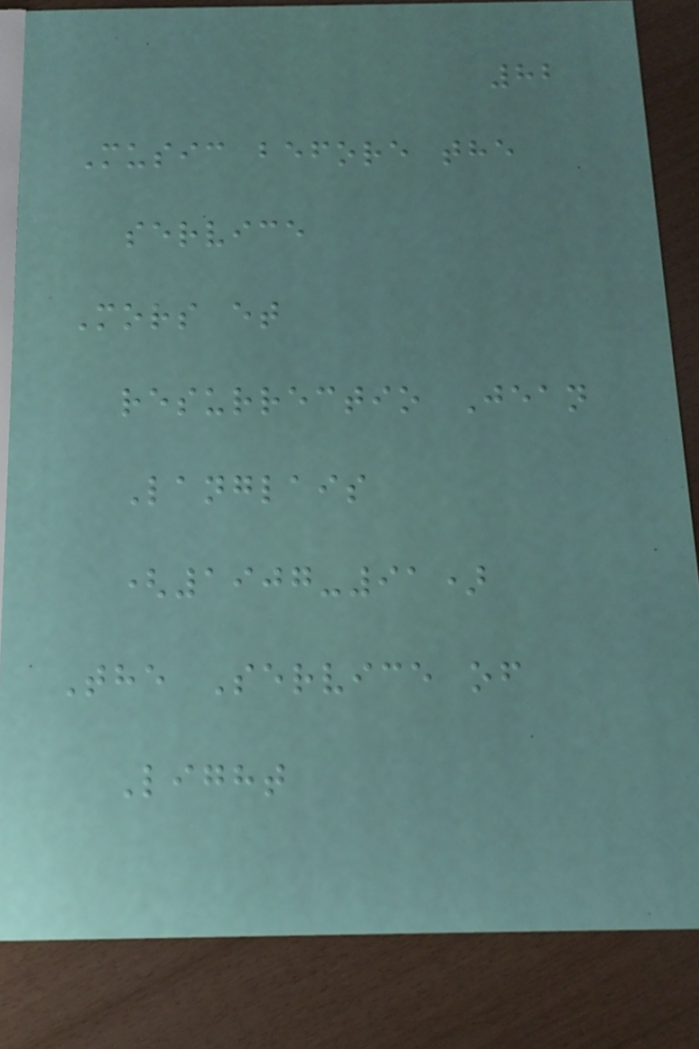82
Music before the
service
Mors et
resurrectio Jean
Langlais
(1907-91)
The Service of
Light
